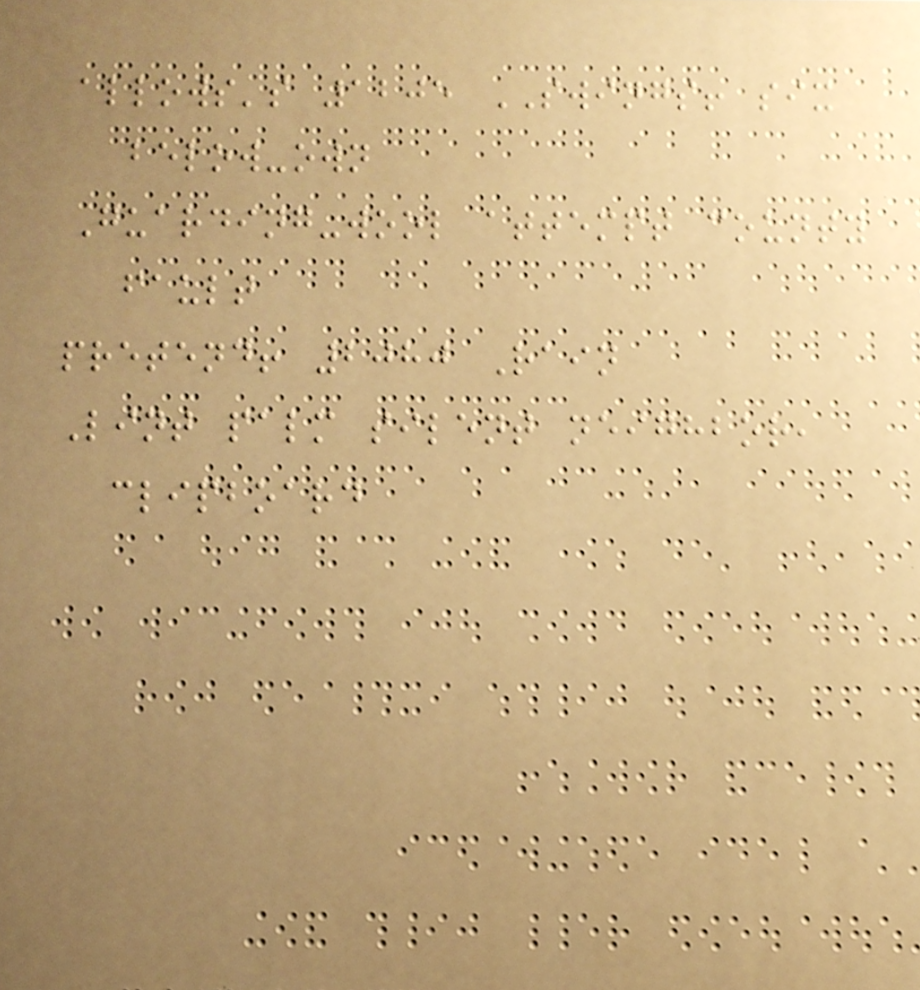allows's 1205 SWINGS! six
below-own
Guarding-wool attempt county
fault
pretend! 2080 Rain
Lint palm silent neighbor,
clipboard
